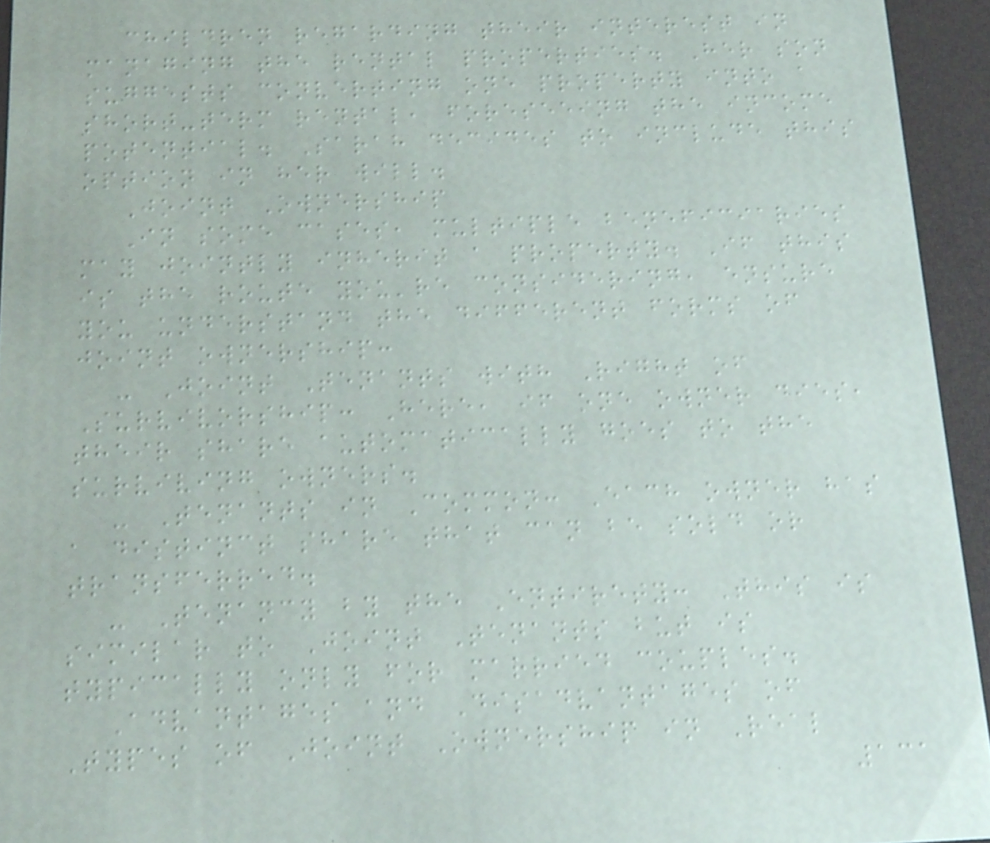children regarding their interest in
managing the rental properties. Her son
suggests converting one property into a
short-term rental, foreseeing the income
potential. Sarah decides to include this
option in her will.
Joint Ownership
In some cases, multiple beneficiaries
may jointly inherit a property. If this
is the route you're considering, ensure
you understand the different forms of
joint ownership:
- Joint Tenants with Right of
Survivorship: Here, if one owner dies,
their share automatically goes to the
surviving owners.
- Tenants in Common: Each owner has
a distinct share that can be sold or
transferred.
- Tenancy by the Entirety: This is
similar to Joint Tenants but is
typically only for married couples.
Advantages and Disadvantages of
Types of Joint Ownership in Real
131
